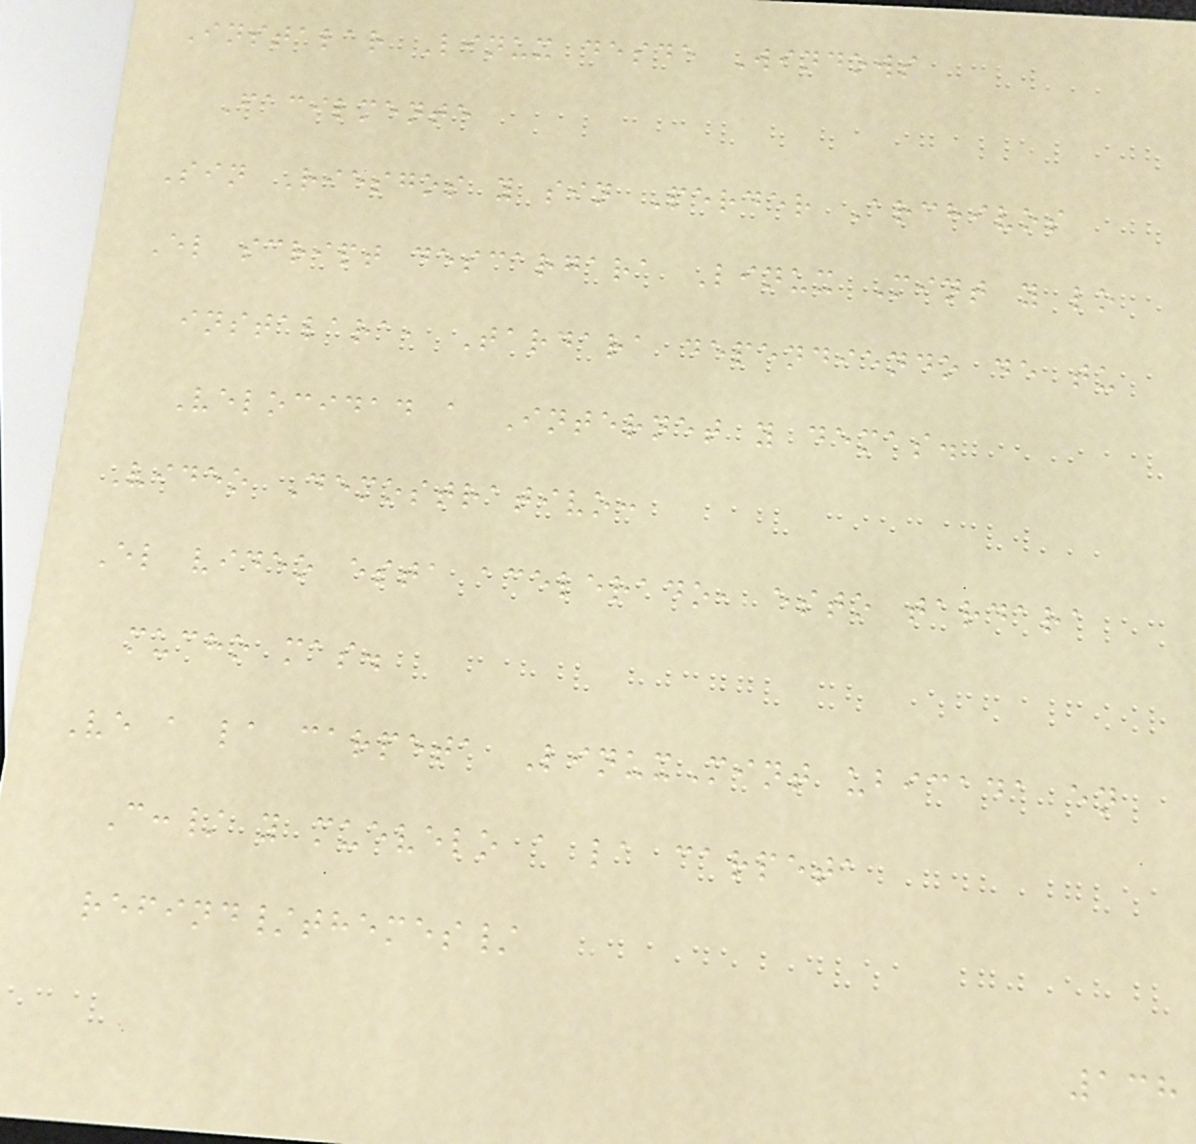Instalar Linux desde Windows
Facilmente
Sin Riesgos y sin Perder Archivos
El script descargara Linux Mint y lo
instalara, Tardara dependiendo de tu
Velocidad a Internet y demas.
Video Demostrativo:
El video esta acelerado, esto tardara
mucho mas.
Ve a la carpeta LinuxMint ubicada en
C:/ y muevelo a la carpeta
refind/themes/
138
